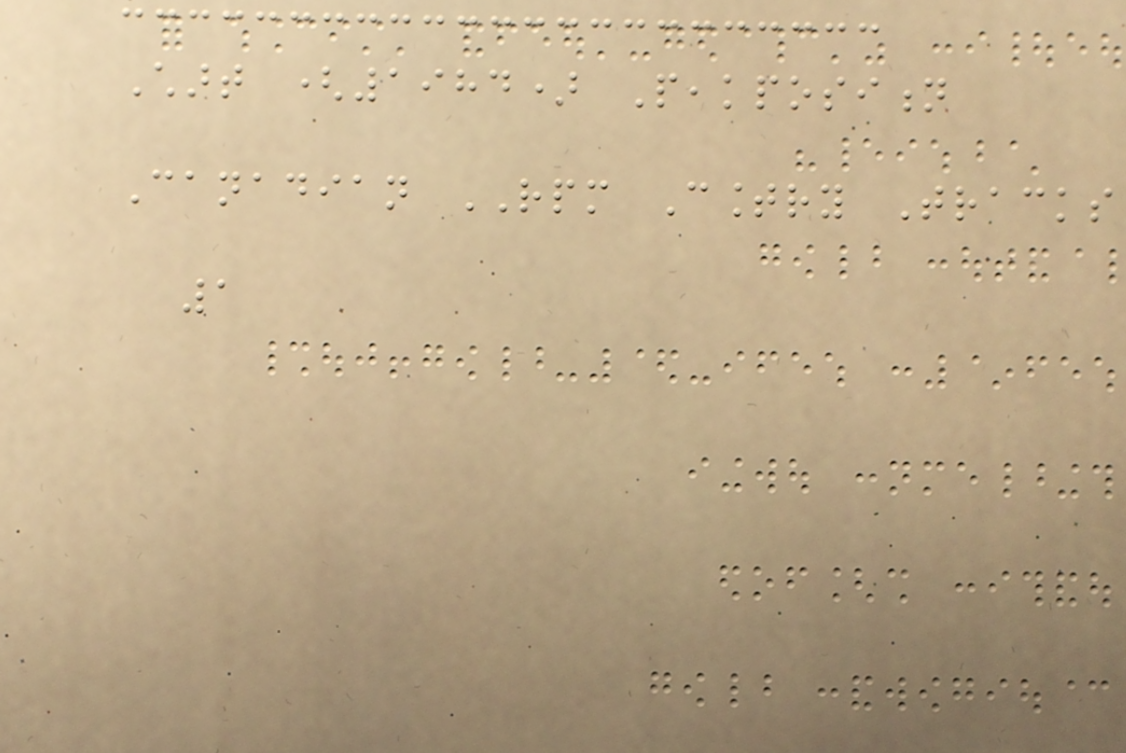Chart (1984) Peakposition
Canadian RPM Country Tracks
1
